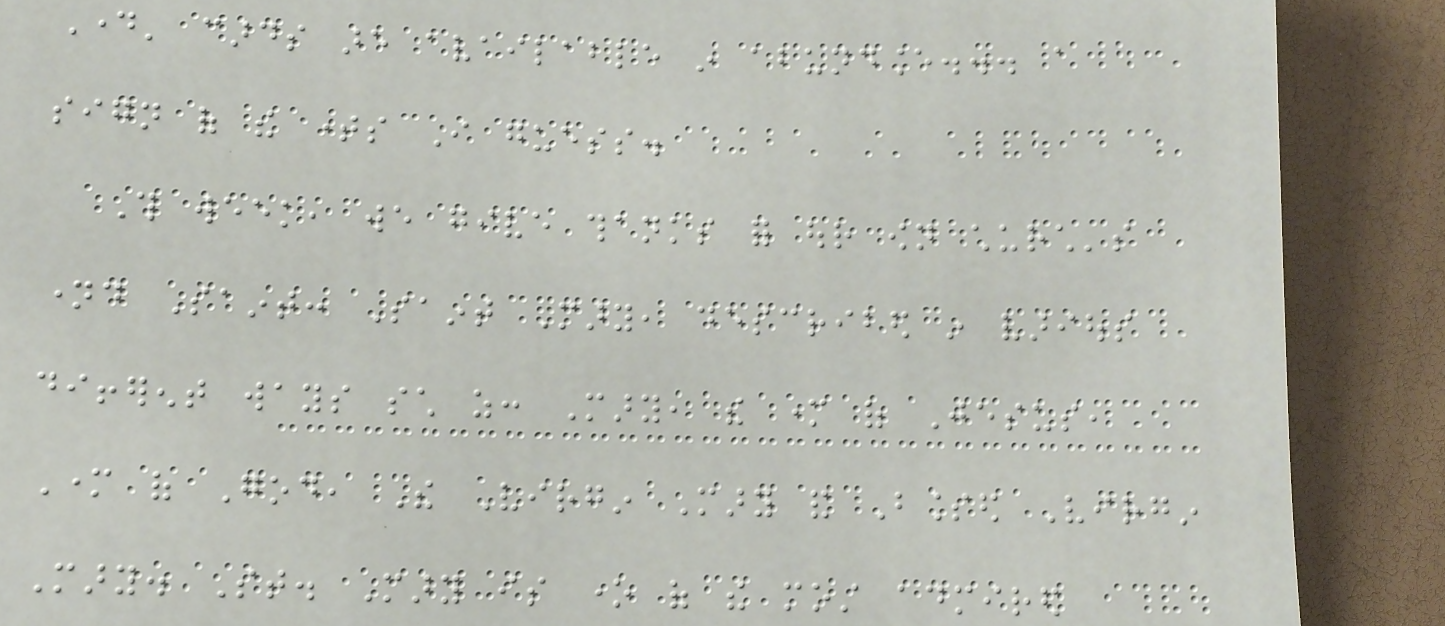Day' cards are available in abundance... a
sign of the times I guess.
This week, we give thanks for our own church's
named Saint: Saint Mary, described in various
different ways such as: Mary, the mother of Jesus,
Mother of God, The Virgin Mary and Blessed Virgin
Mary. St. Mary is one of the most admired
